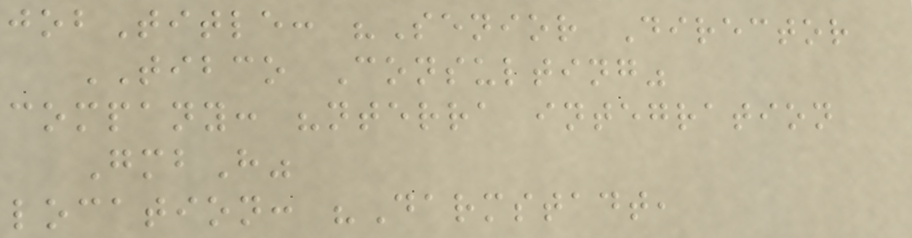jobTitle: "Senior Director
TIBCO Consulting"
company: "nterra integration
GmbH"
location: "Darmstadt,
